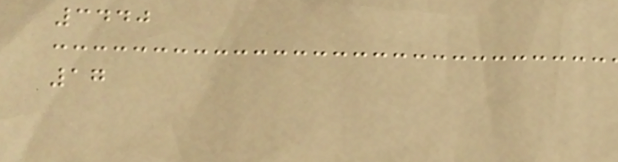3440
17
